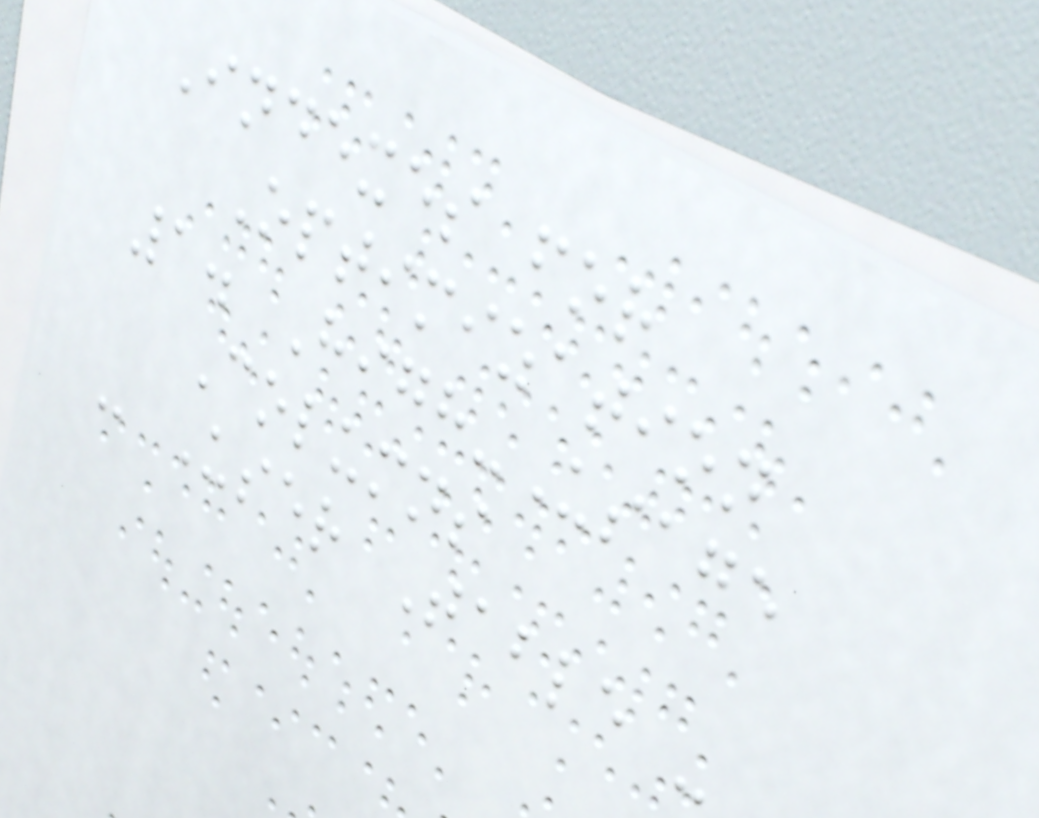Indexes for
Optimization
1. High-Usage
Columns
- User Table -
